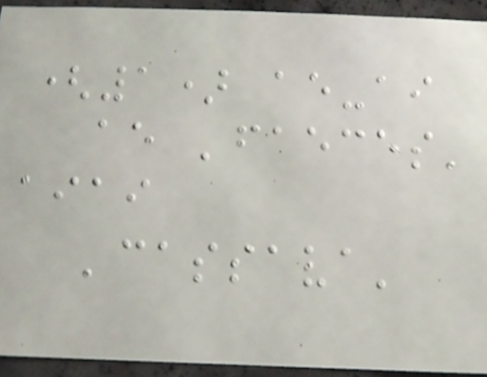(1) ae-ai
ae 'faeces'
aiai
'cassava'
